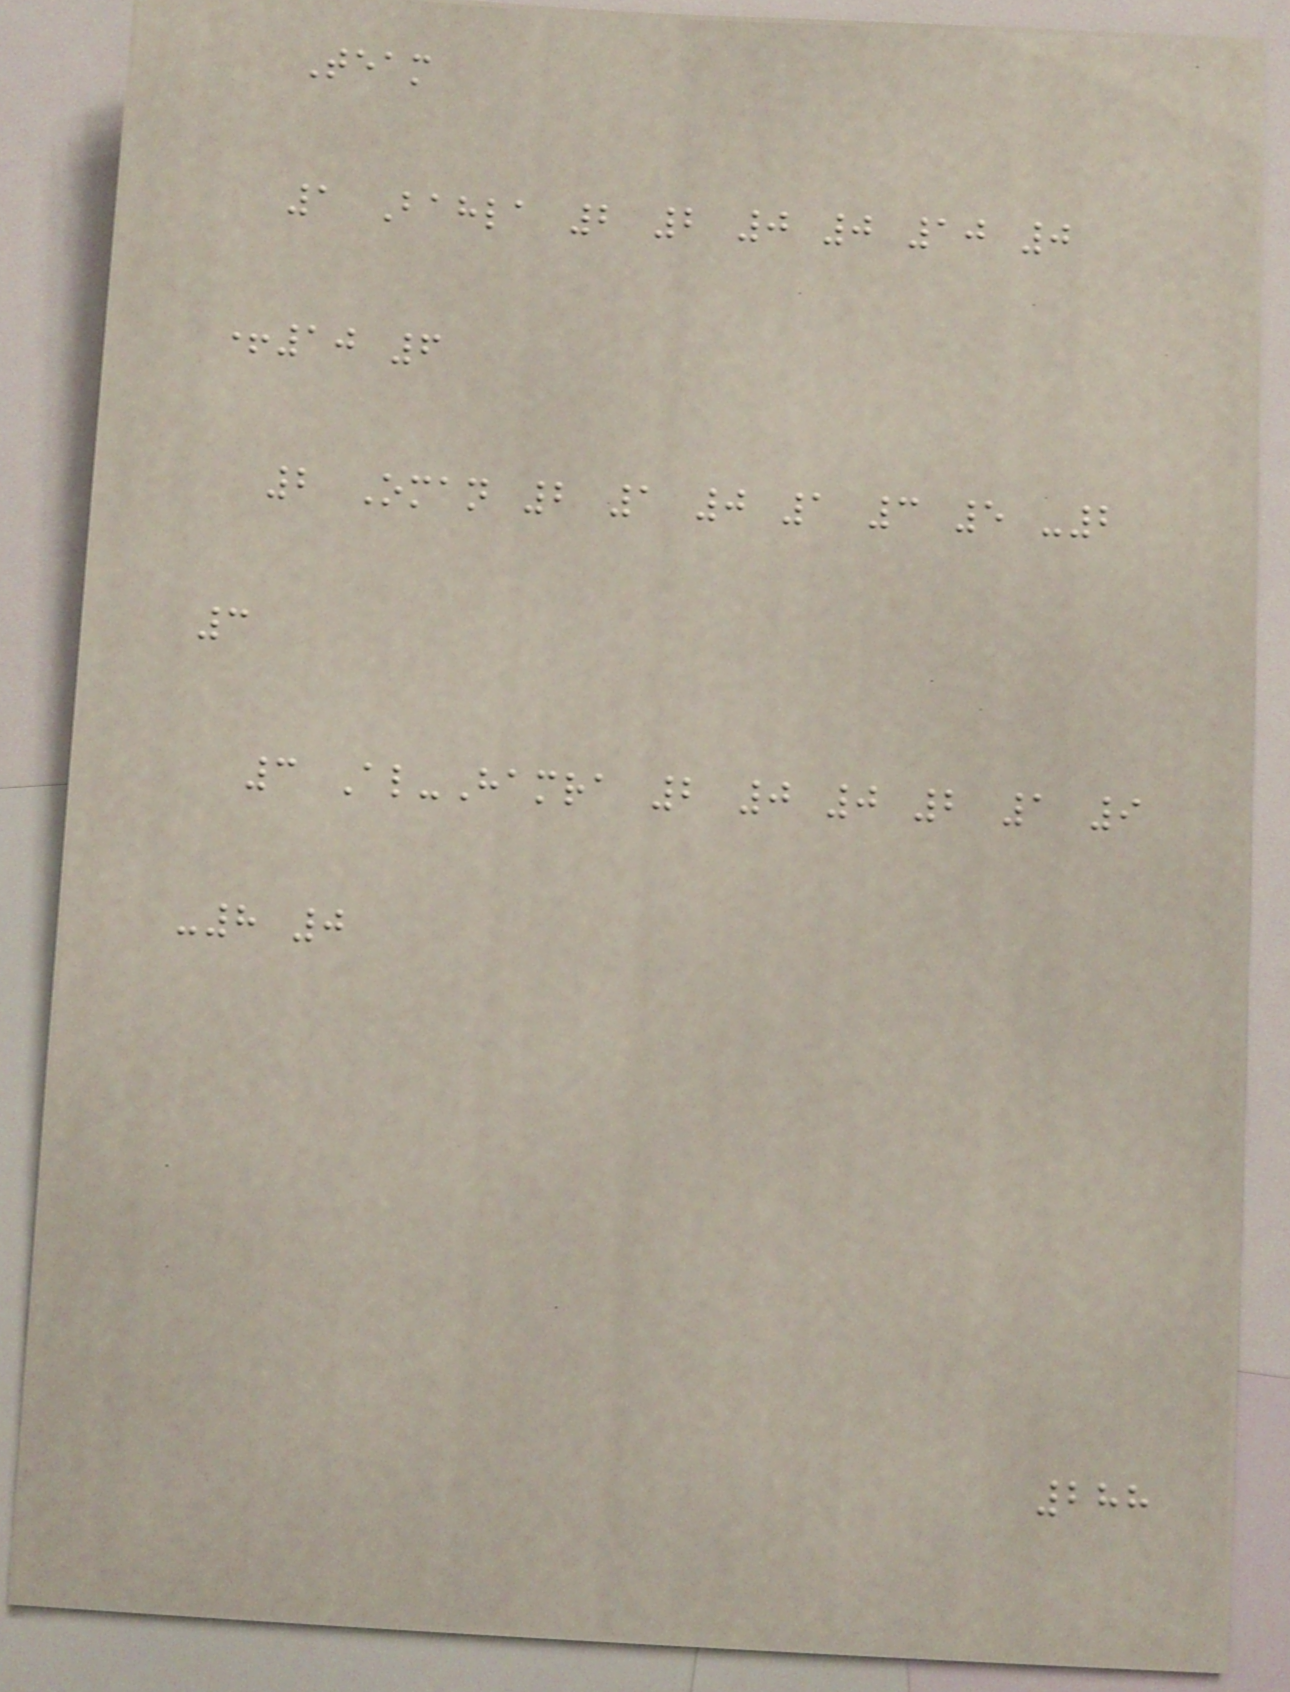Team
1 Bahla 2 2 0 0 10 0
+10 6
2 Oman 2 1 0 1 3 5 -2
3
3 Al-Hamra 2 0 0 2 1 9
-8 0
288
